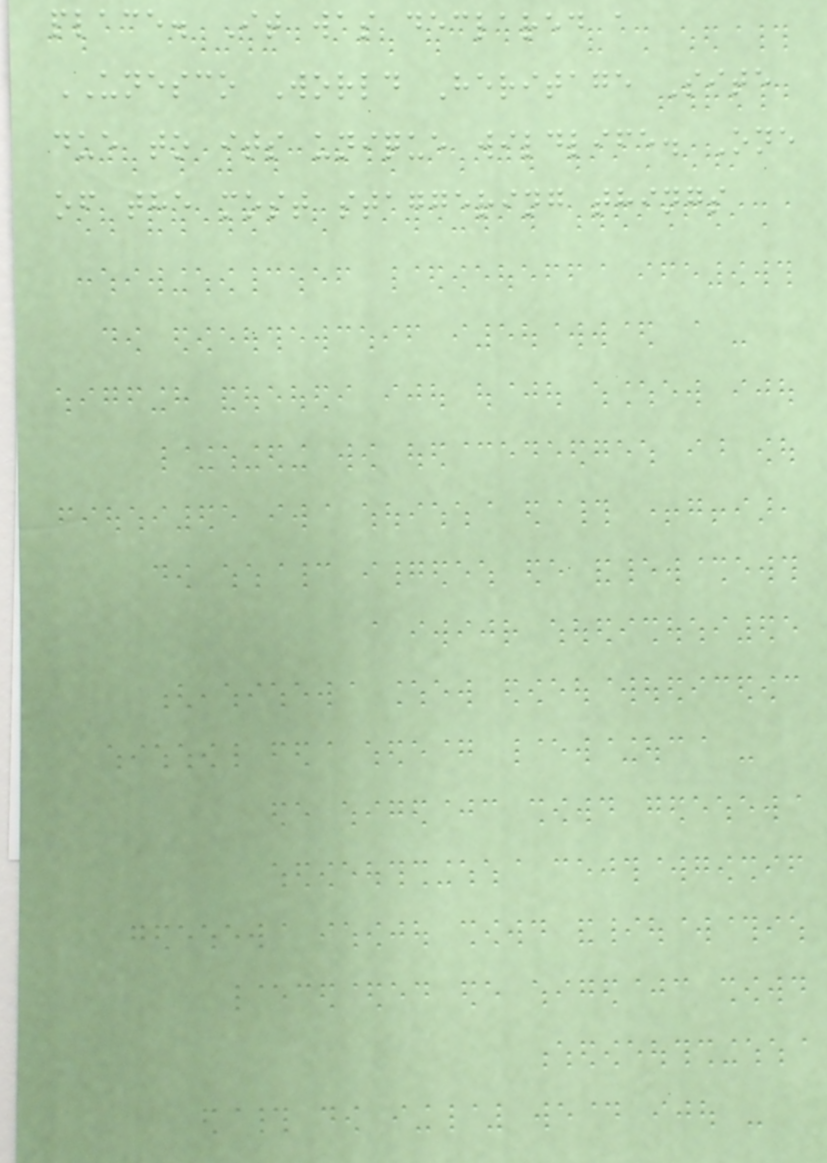place. It was declared a
UNESCO World Heritage Site
due to its unique wildlife. One
of the most staggering things
